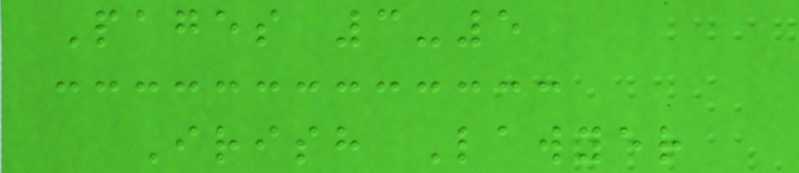Pages 3-5
Irish Lawyer
